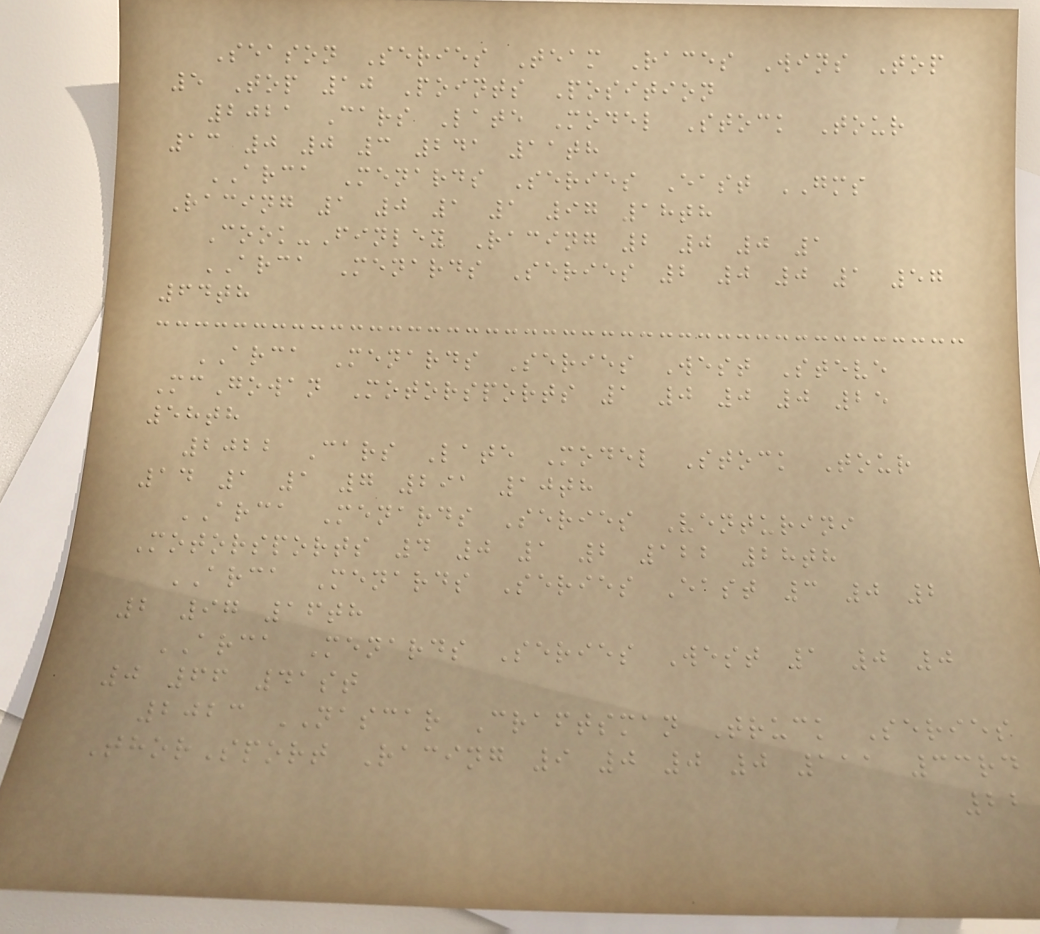Season Series Team Races Wins Top
5 Top 10 Points Position
2021 Cars Late Model Stock Tour
13 0 0 3 241 11th
ARCA Menards Series East GMS
Racing 1 0 1 1 97 18th
Cook-Finley Racing 2 0 0 1
ARCA Menards Series 2 0 0 1 57
64th
ARCA Menards Series West Steve
McGowan Motorsports 1 0 0 0 25
58th
2022 Cars Late Model Stock Tour
14 1 1 7 291 10th
ARCA Menards Series Venturini
Motorsports 4 0 1 2 122 28th
ARCA Menards Series East 3 0 2
2 97 16th
ARCA Menards Series West 1 0 0
0 66 41st
2023 NASCAR Craftsman Truck Series
ThorSport Racing 9 0 0 0 111 33rd
22
